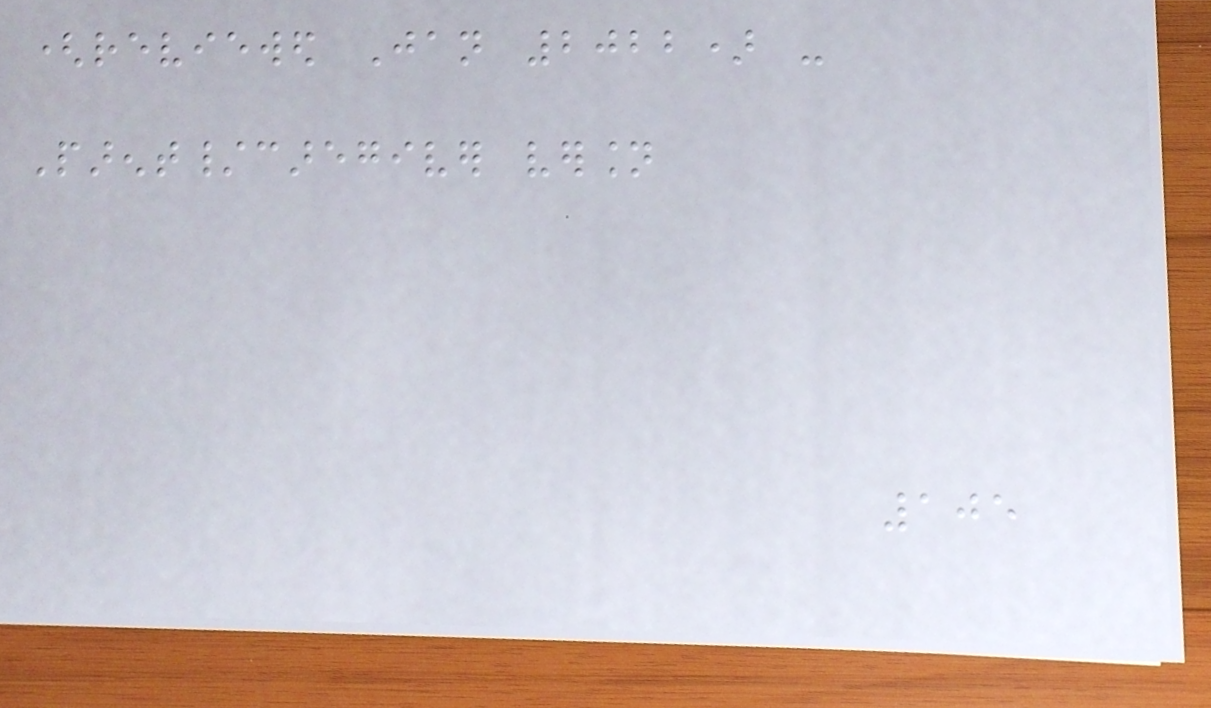(reviewed Jan 2022) -
Parent/caregiver version
105
